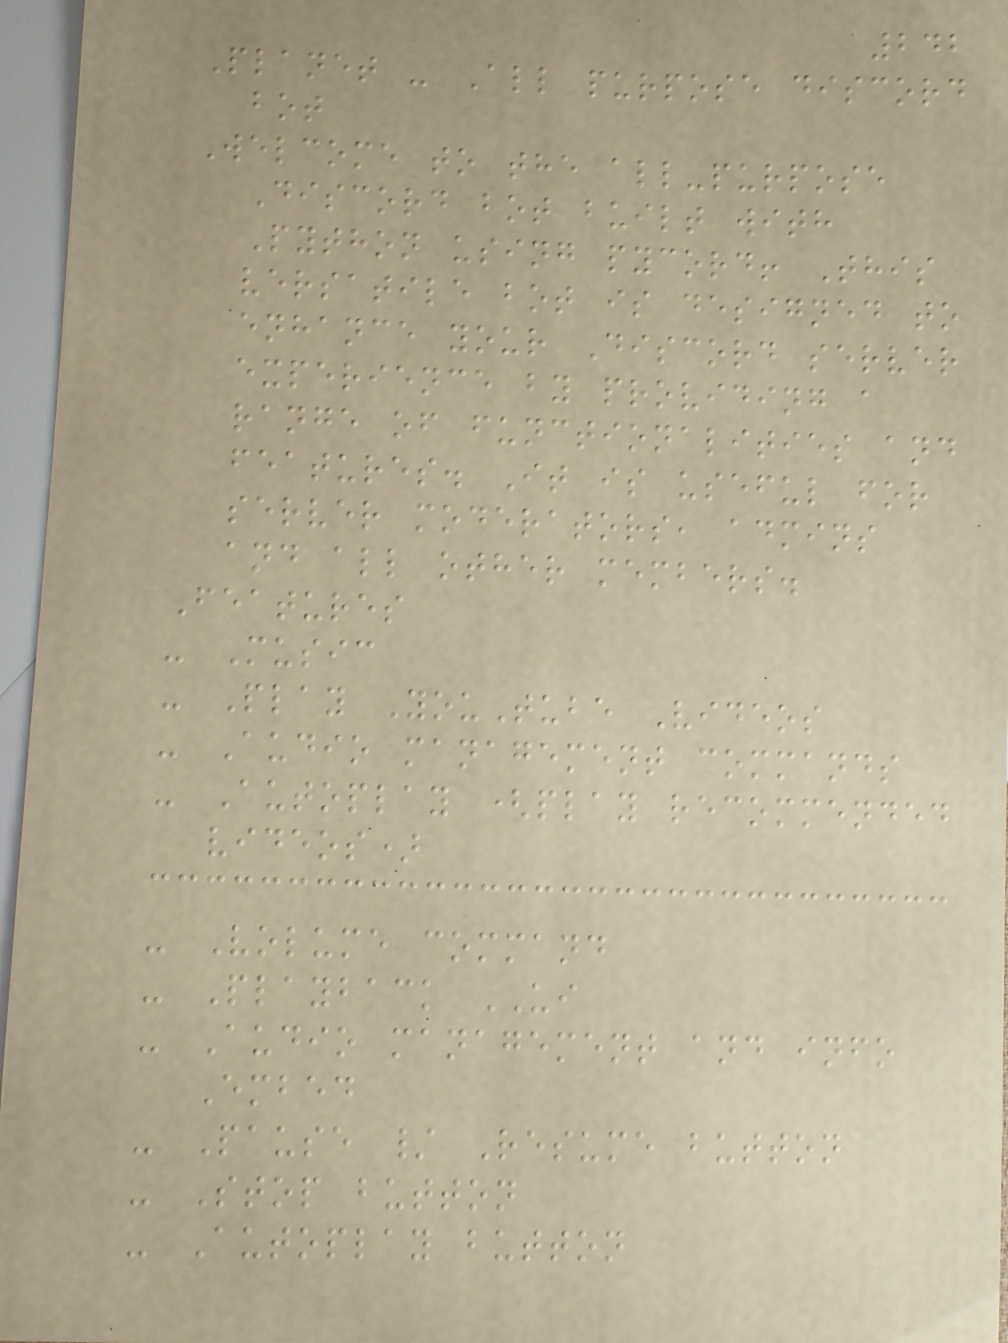242
Planet - All purpose discord
bot
Welcome to the all-purpose
Discord bot built with
Python using pycord! This
versatile bot is designed to
enhance your Discord server
experience by providing a
range of functionalities and
features. It is useful for
server moderators, admins
and all other members.
Features
- Music
- Play YouTube Videos
- Audio management commands
- Autoplay (play recommended
videos)
- Volume command
- Playback UI
- Audio management and info
Embed
- Pause / Resume button
- Stop button
- Autoplay button
